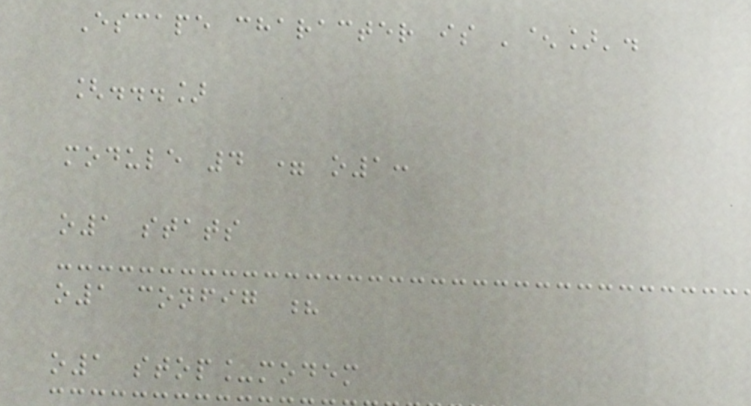Escape character is '^]'.
[...]
module 4 = o1:
o1 stats
o1 config ?
o1 stop_modem
